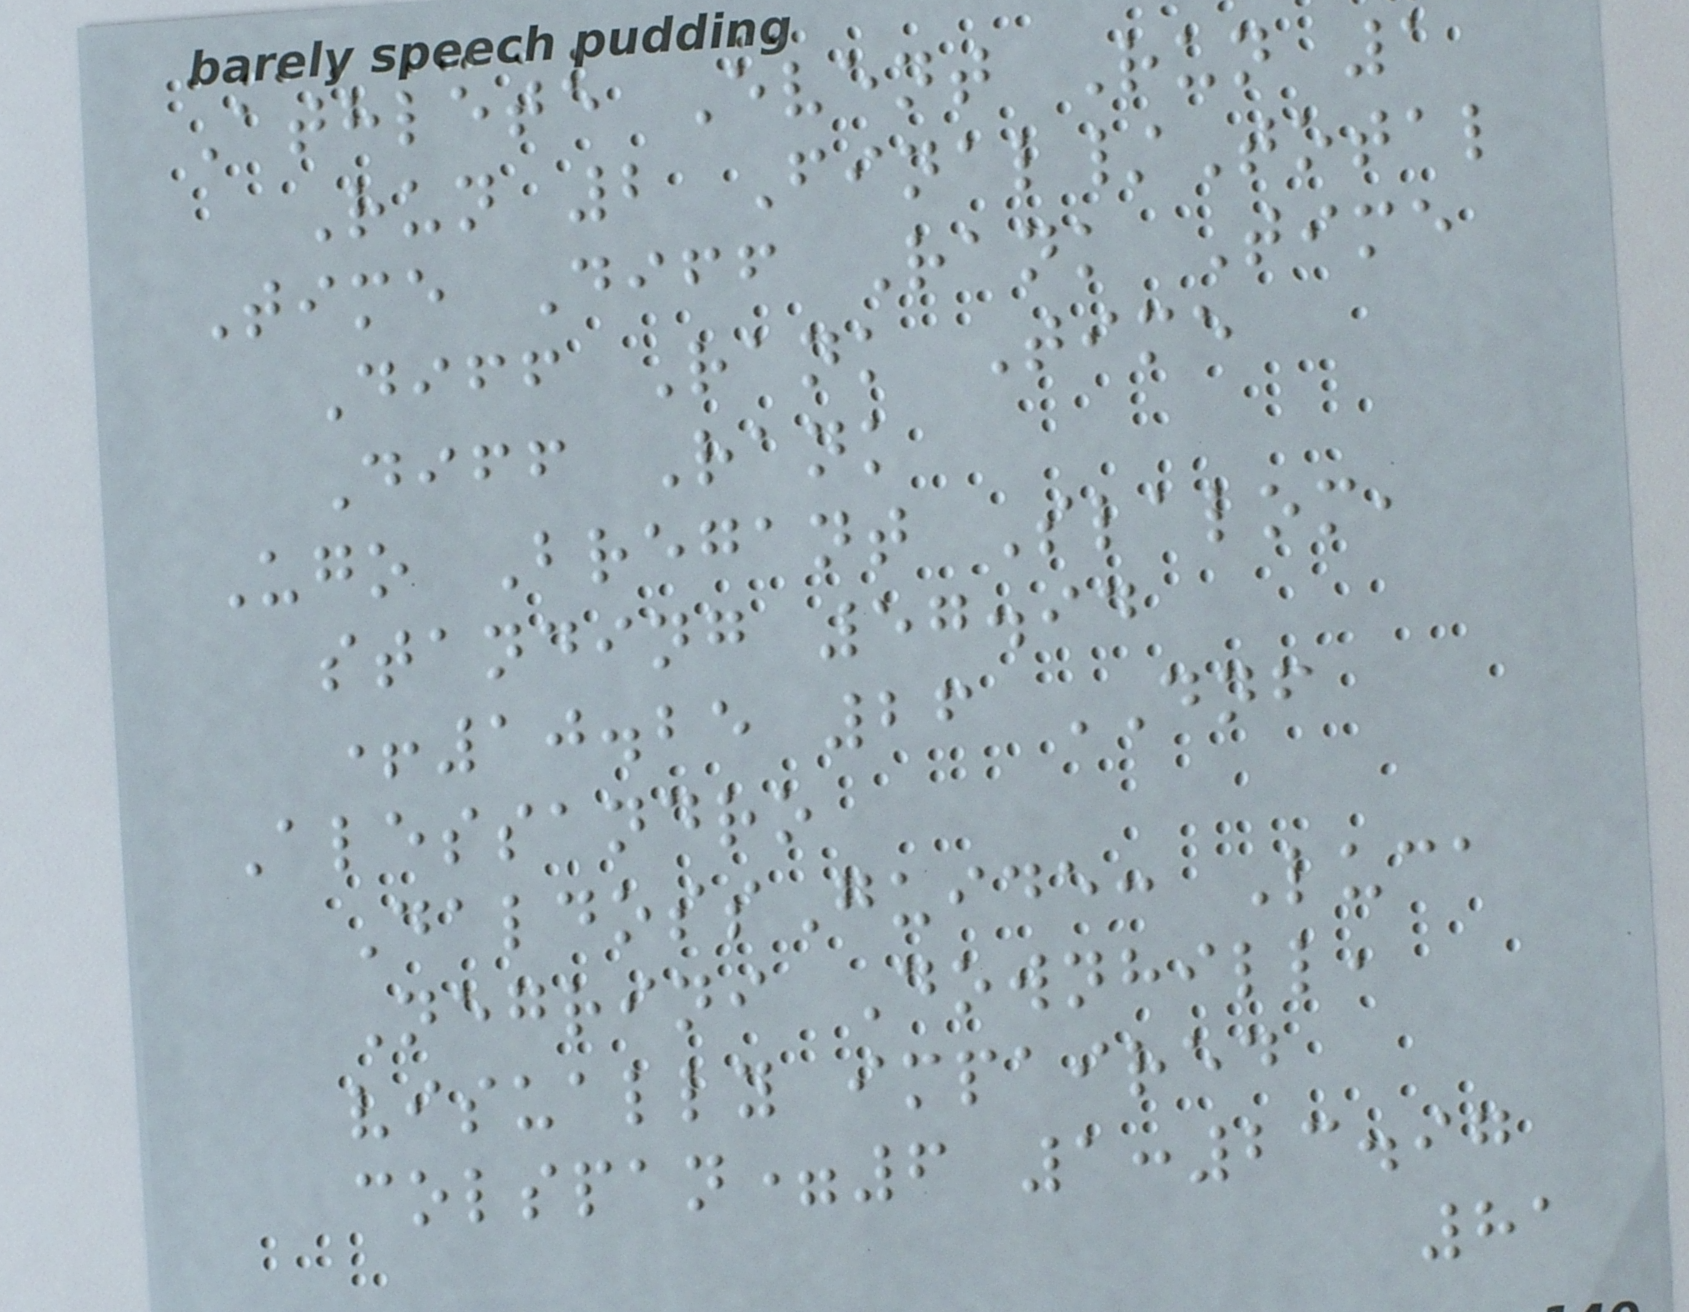Athlete Event Run 1
Run 2 Final/Total
Time Diff Rank Time
Diff Rank Time
Diff Rank
Ugo Bregant Slalom,
standing 57.94
+10.25 26 DNF
Alessandro
DaldossGuide: Luca
Negrini Downhill,
visually impaired
colspan=6 1:23.97
81
